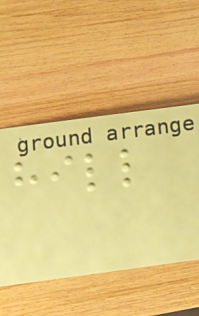hill
